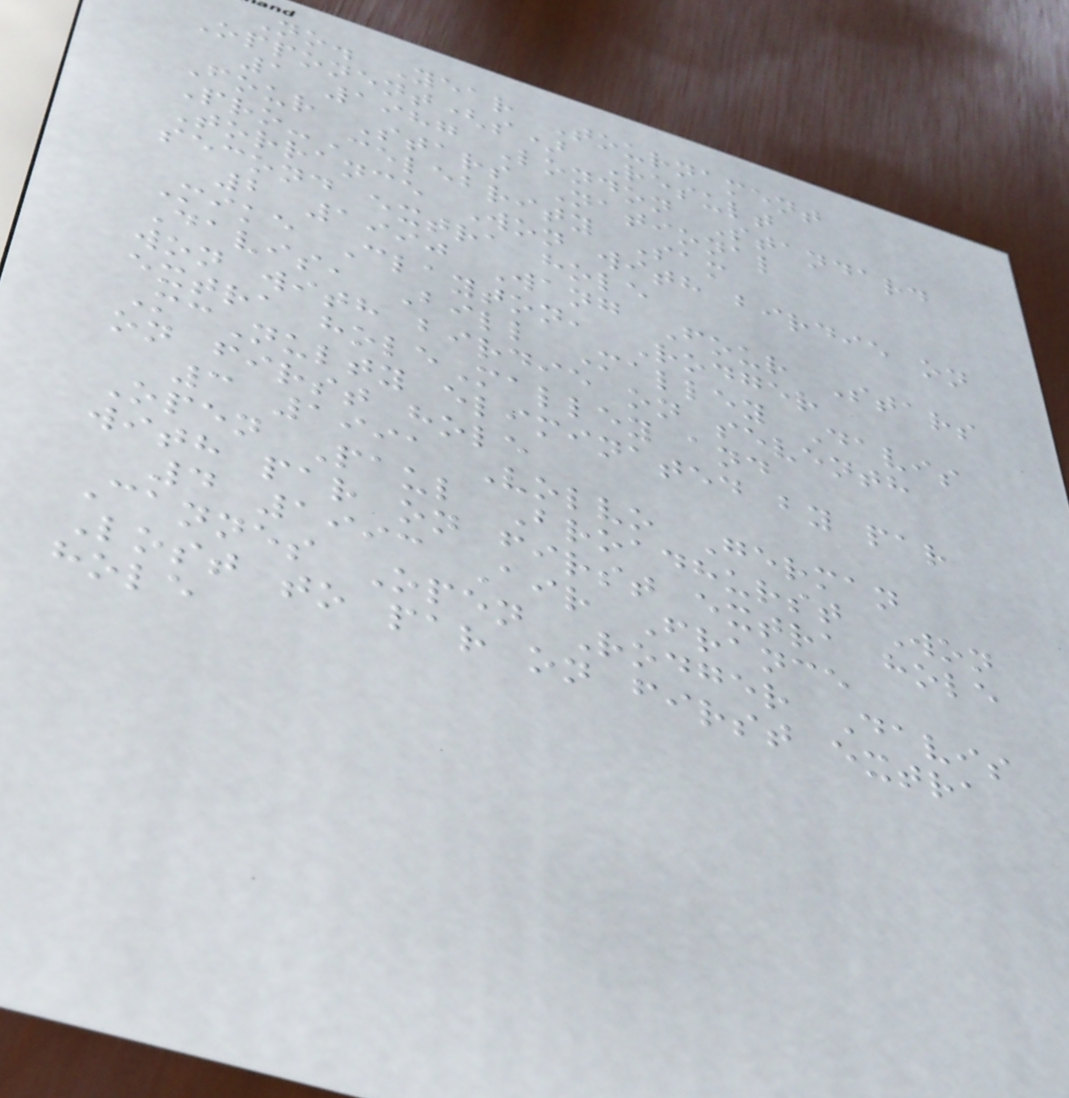No. Year Tournament
Opponent(s) Result
1 1987 London Standard
Four Stars National
Pro-Celebrity Sam
Torrance Won with birdie on
second extra hole
2 1990 Wang Four Stars
Mike Clayton, Rodger
Davis, Bill Malley Davis
won with birdie on seventh
extra holeMalley and
McNulty eliminated by par
on first hole
3 1991 Volvo German
Open Paul Broadhurst Won
with par on first extra hole
4 1993 Air France
Cannes Open Rodger Davis
Lost to par on first extra
hole
